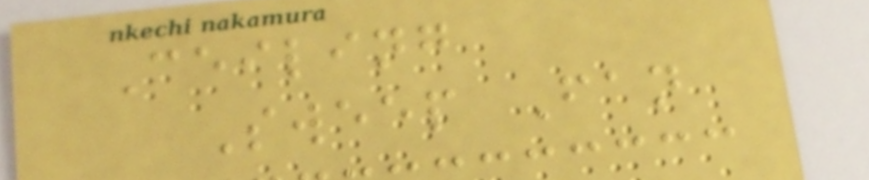Ceiling
Sweep Fan
